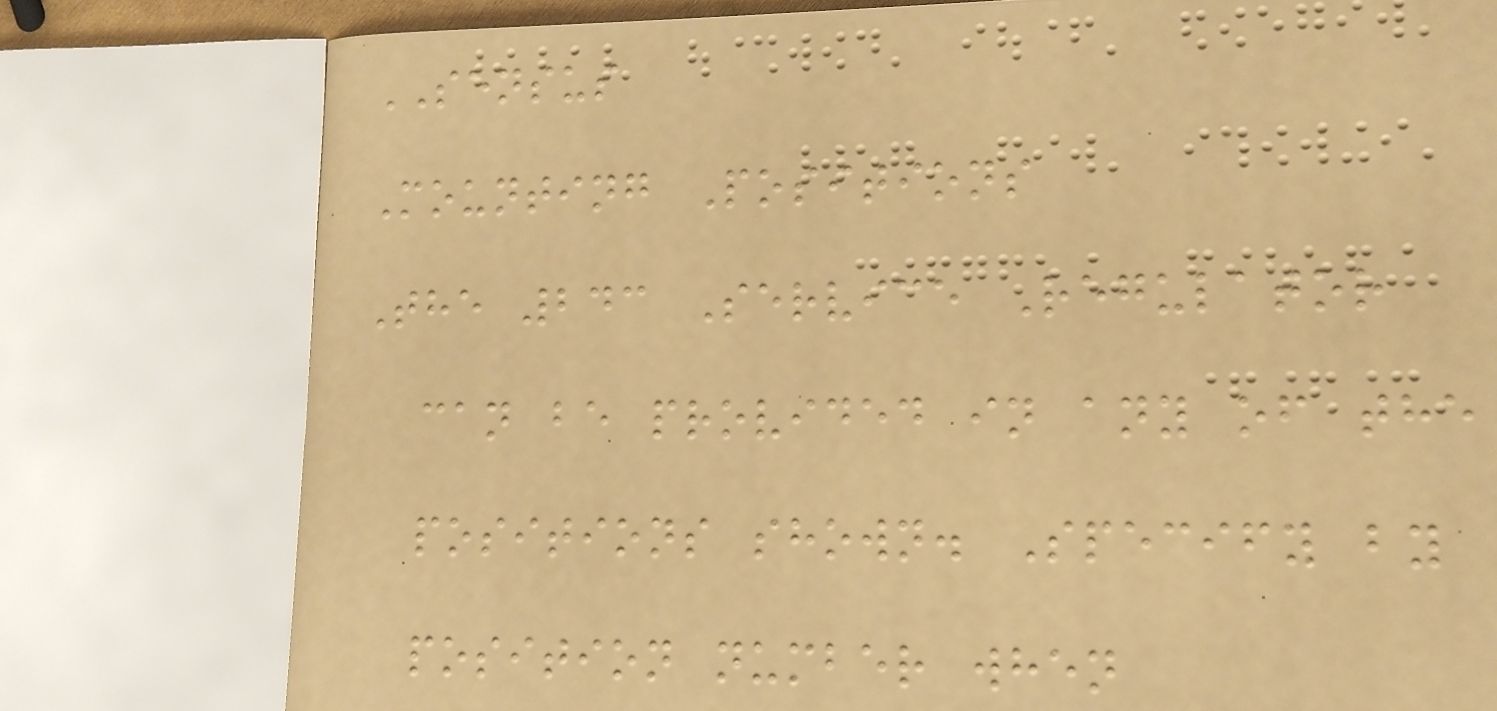SENSUS
Mounting Positions
The 243 Service Regulator
can be provided in any of the
positions shown. Specify by
position number when
